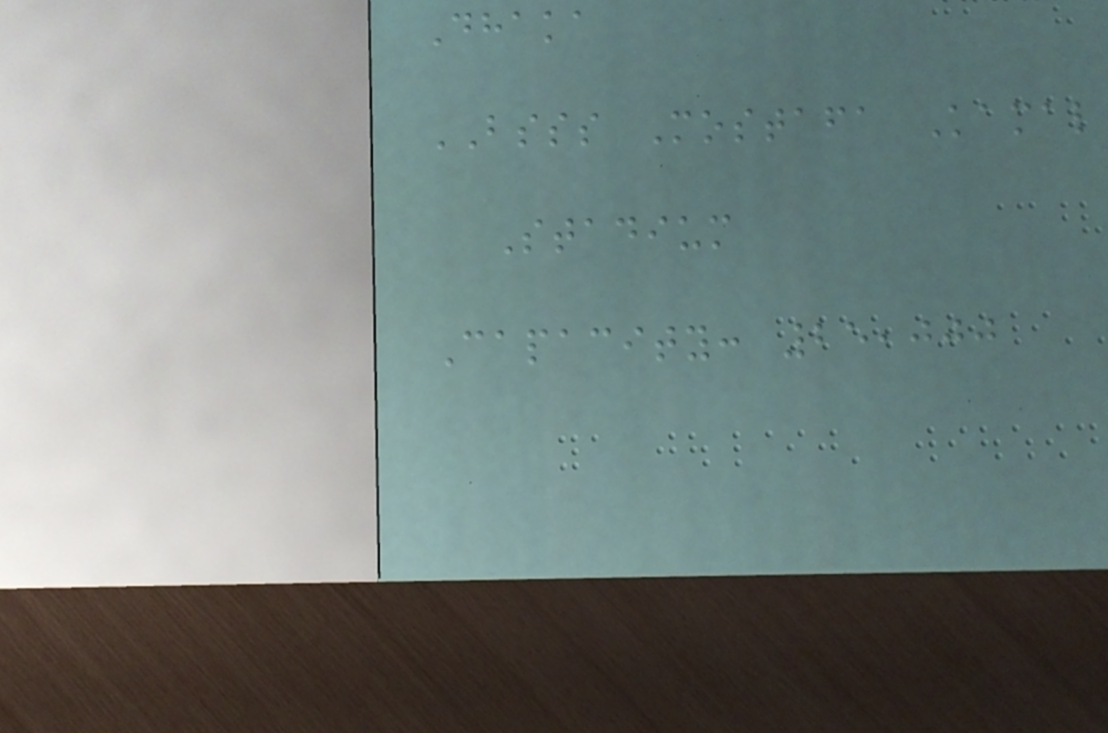Dhaka
BSSS Mostafa Kamal
Stadium
Capacity: 25,000
